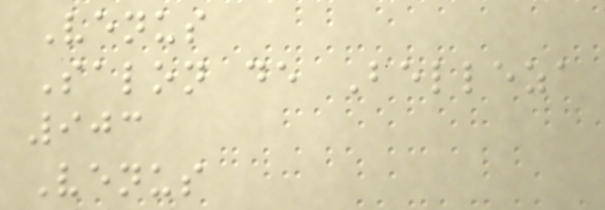Venus
Salon de Belleza
903
Venus
